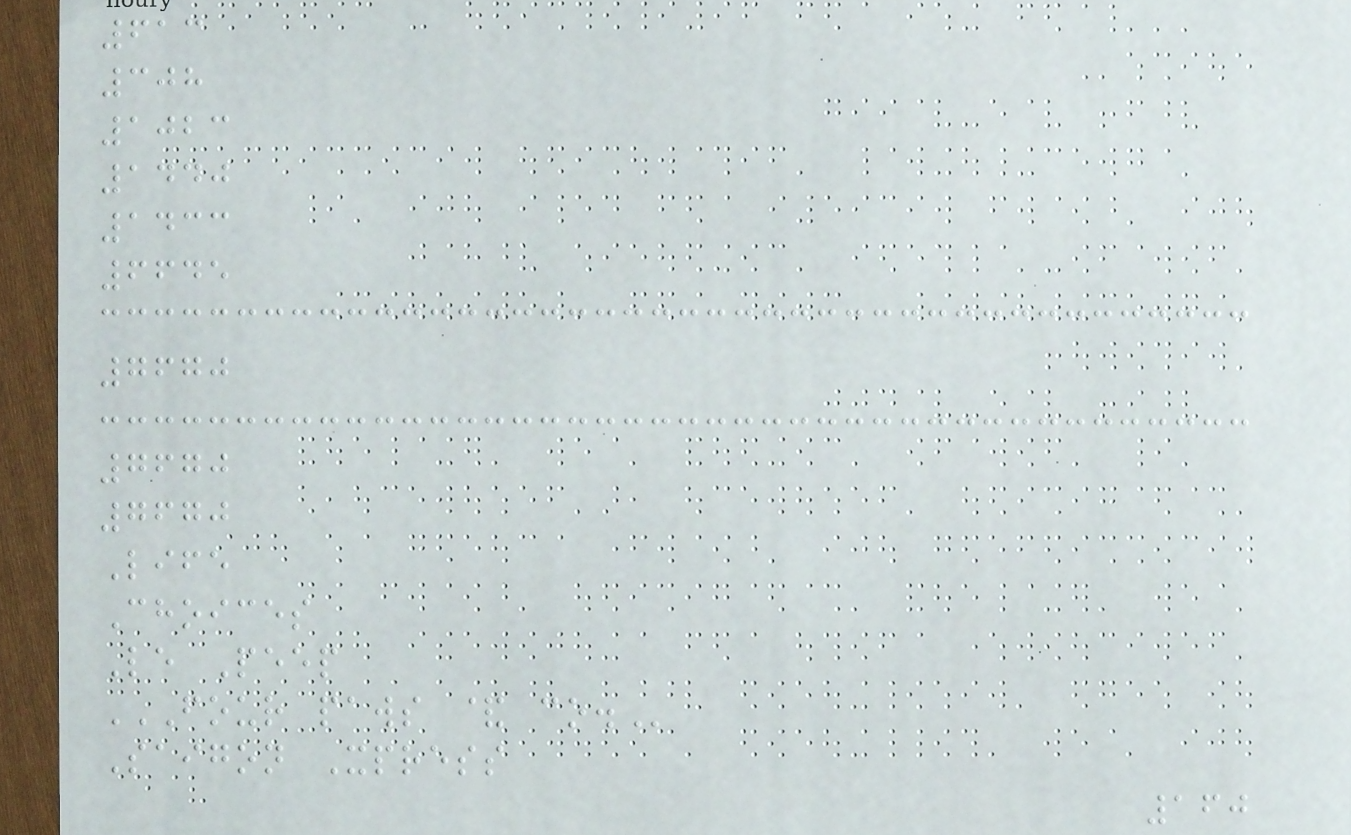613
308
1023
1440
1433
6645
7670
7670
7670
Life
Choices
Le Peep
FOUR PAWS & CO.
Saigon Xpress
160
